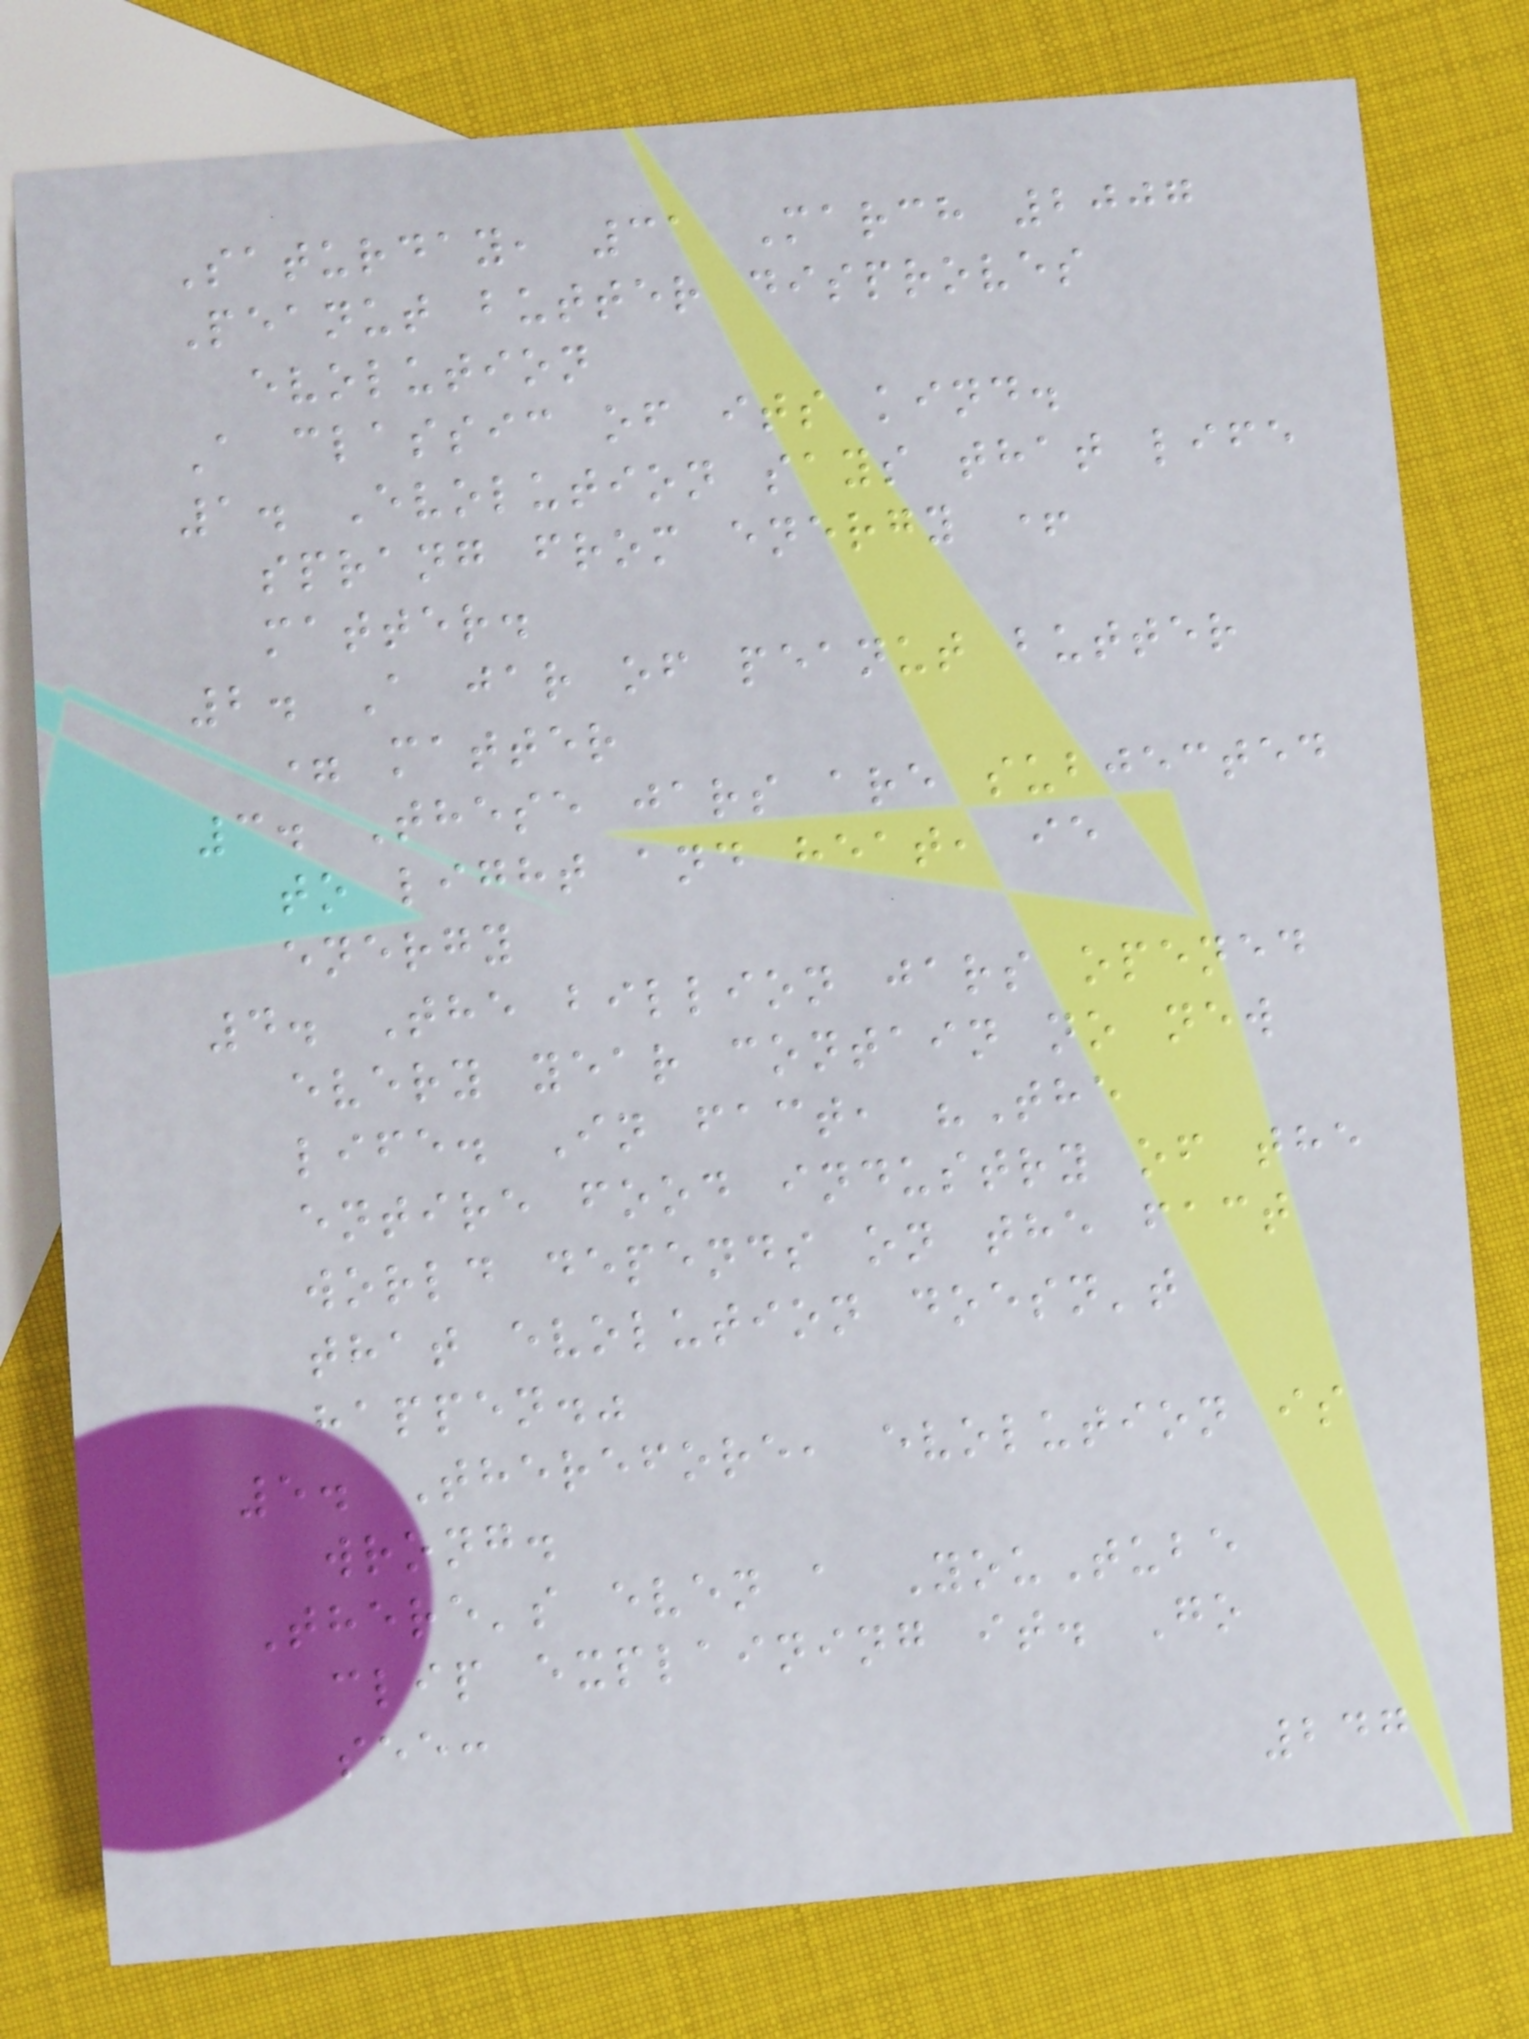Saturday, 31 March 2007
Peanut butter disproves
evolution
A classic of its kind.
1. Evolution says that life
sprang from energy +
matter.
2. A jar of peanut butter
= matter
3. These jars are subjected
to light and heat, ie
energy
4. The billion jars opened
every year contain no new
life. In fact, "The
entire food industry of the
world depends on the fact
that evolution doesn't
happen."
5. Therefore, evolution is
wrong.
There's even a YouTube
clip explaining it. Go
see:
247
